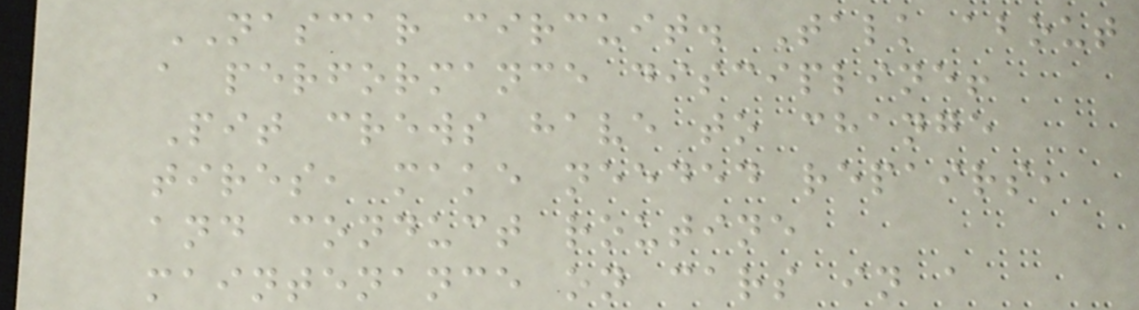NASCAR circuit. Talk about
a performance discipline!
Pit crews have to change
tires, make needed repairs,
and conduct routine
maintenance on cars in a
